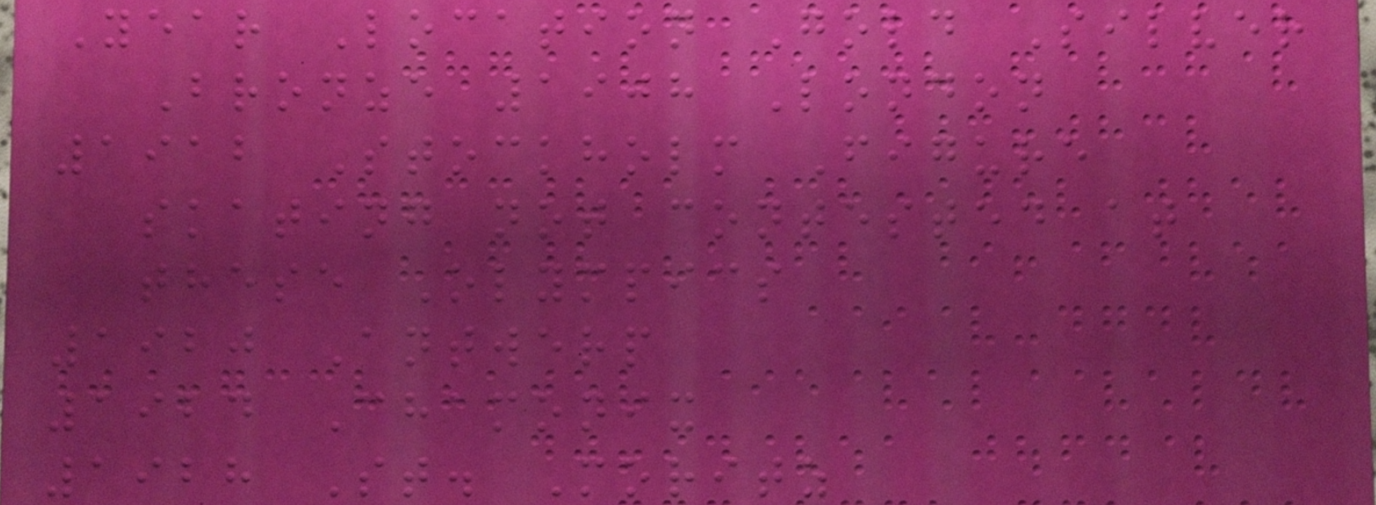Year Location Gold Silver
Bronze 1908 London
1912 Stockholm Figure
skating not contested at
these Olympics
1920 Antwerp
1924 Chamonix
1928 St. Moritz
